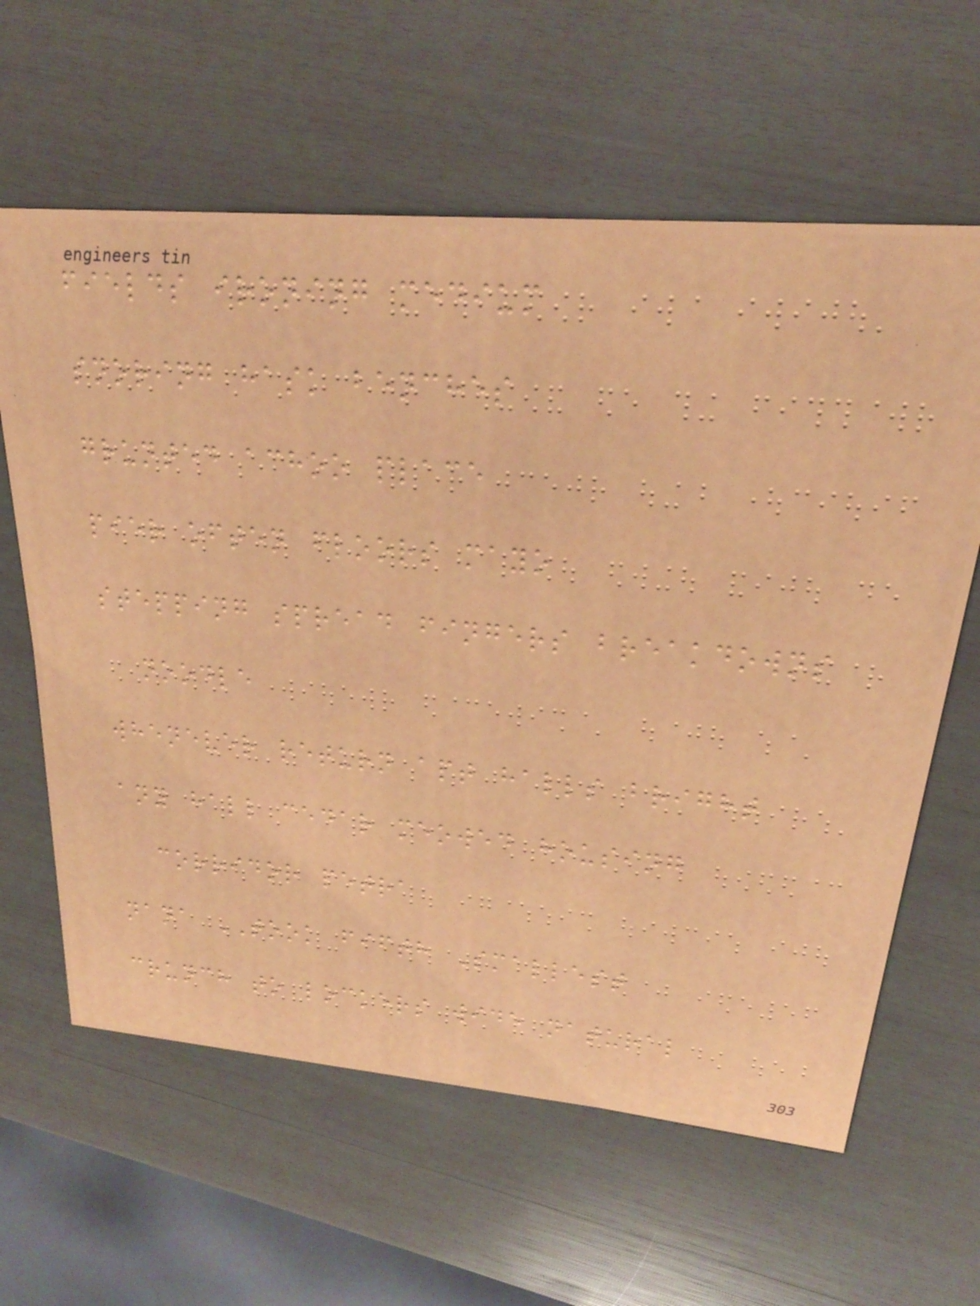fields ironing medium
snoring hask benches
grunted achoo place
pier often floors mayo
stepping spread fingers breakdowns
noodle
whenever return apt halls bright
any hall cedar meowed housing
corridor petra
nana TOOK fifth Smallest
crunch to lockers wide natural
